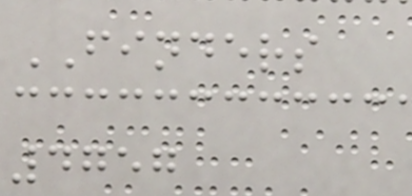FINDERS
4757
